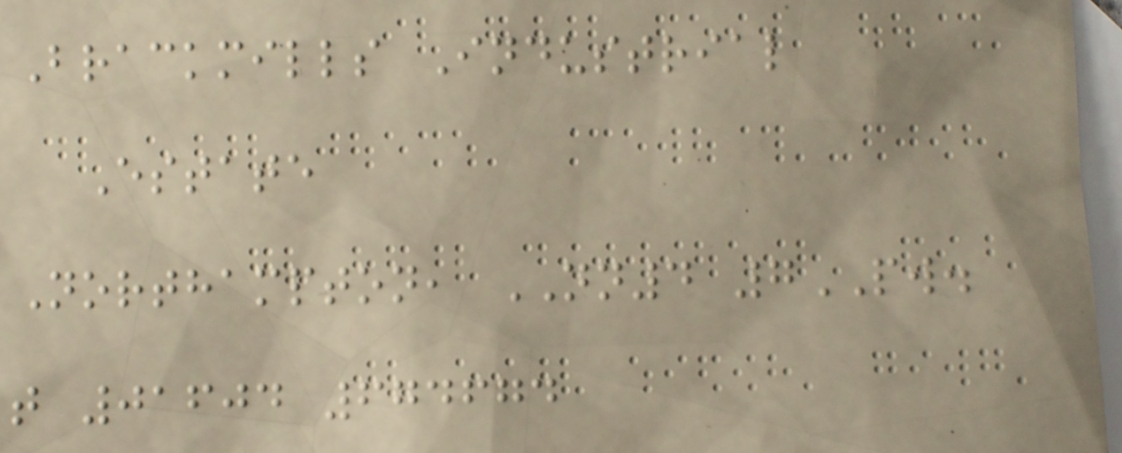Brackmills Industrial
Estate
Northampton, NN4 7PW.
t 01604 674674
